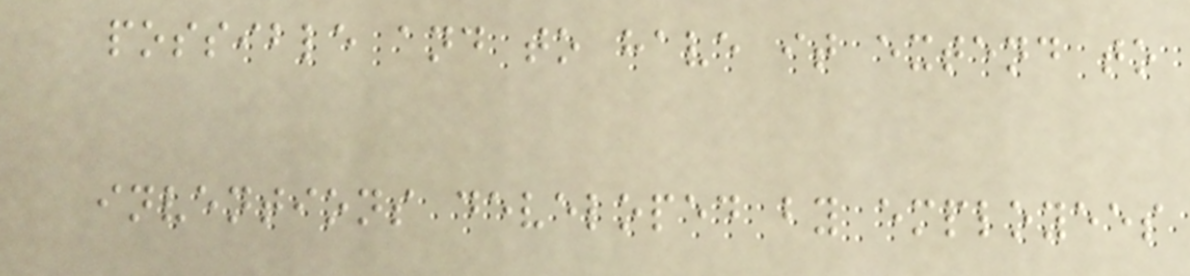possible and to have it extend to
inventions developed by employees
